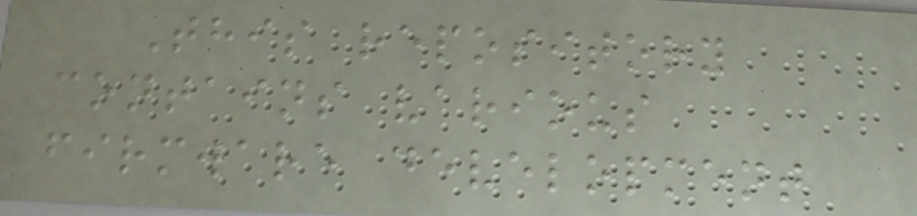This repository
contains various
firmware development
